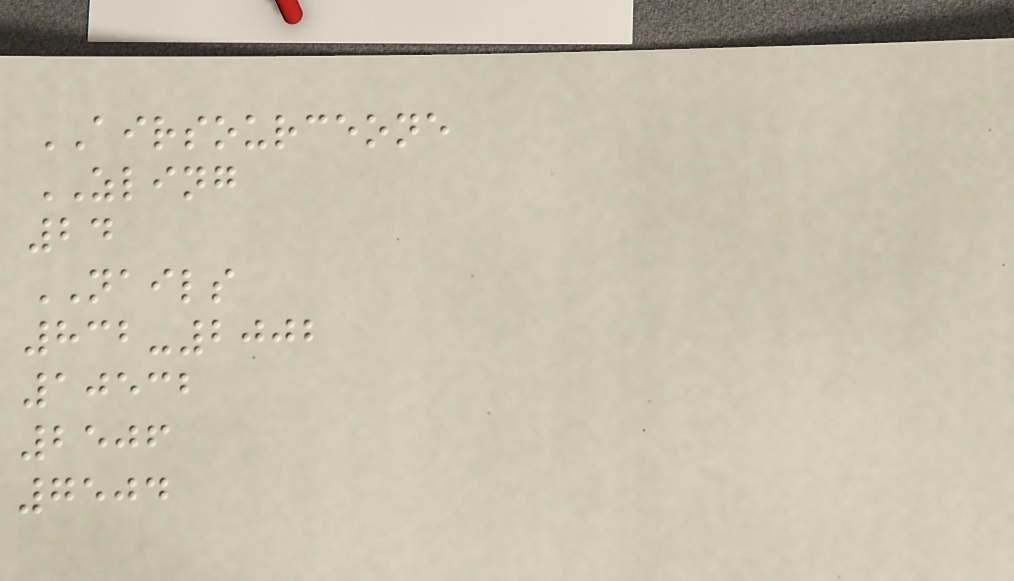AIRSOURCEONE
ZLING
24
NAILS
832-2002
10532
2506
7504
